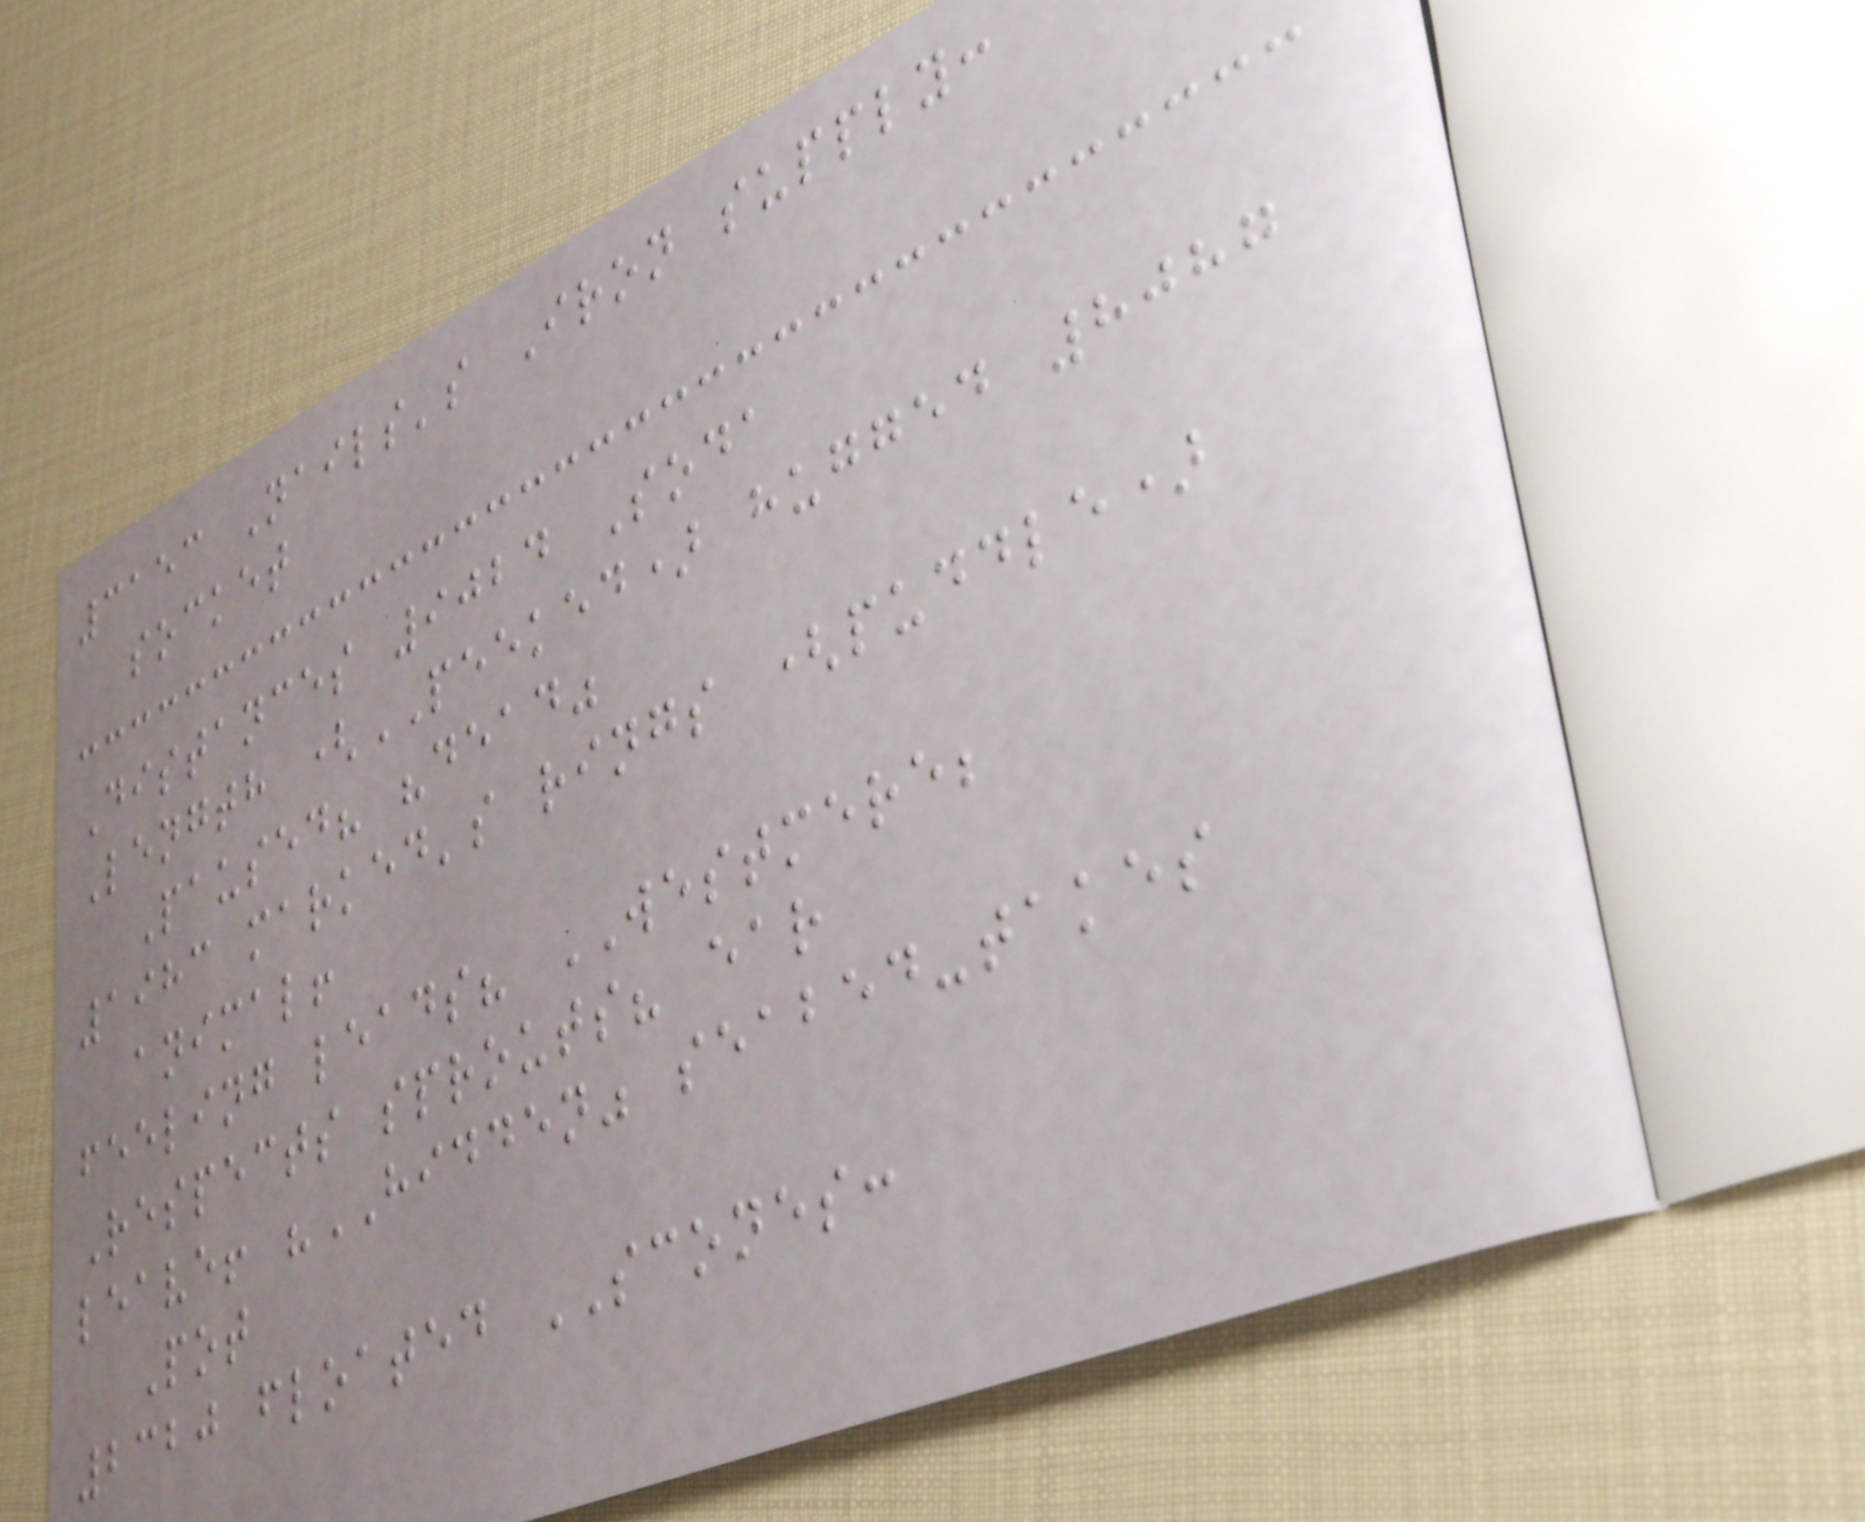3153 Nails's Iron supply:
socket
Distances 9024 Soda
Length (PEEKED) hugged 8087
Paused? "dead"
1983 marked's rings (puddle)
animal!
feeling leads? WESTMERE;
Respects sprouts? ear
leave! "HIDDEN" seabed-takes
Pot
2320 floated SCONES:
